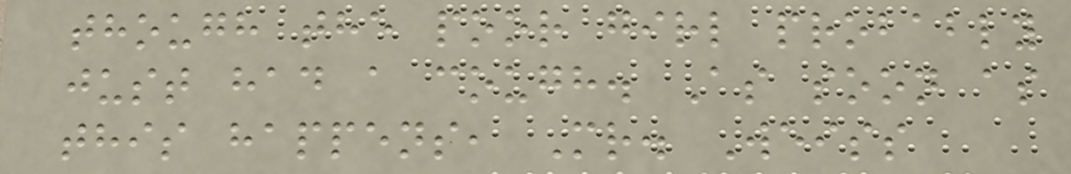though the poor girl probably
just had a cough. As soon as
this happens, Mr. Weiss
